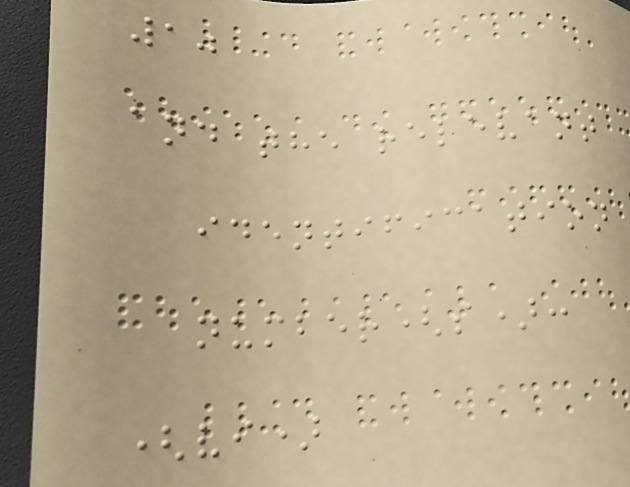10
and the relevant
identification
number(s):
(vi)
